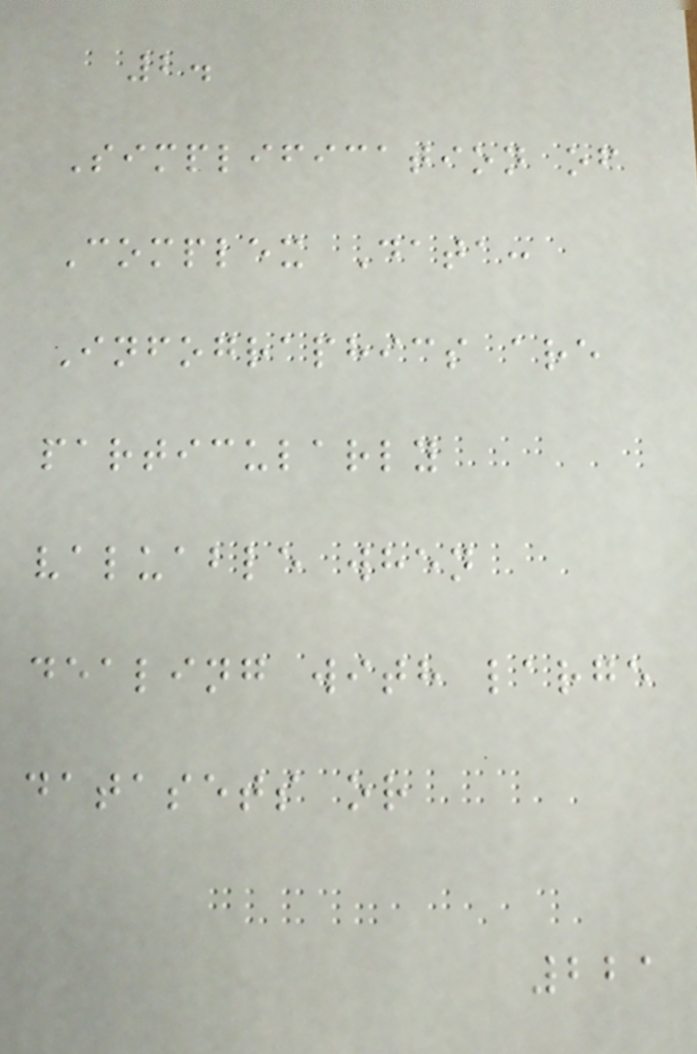2.
Simplification of
Complex Data:
Infographics are
particularly
valuable when
dealing with large
datasets or
221
